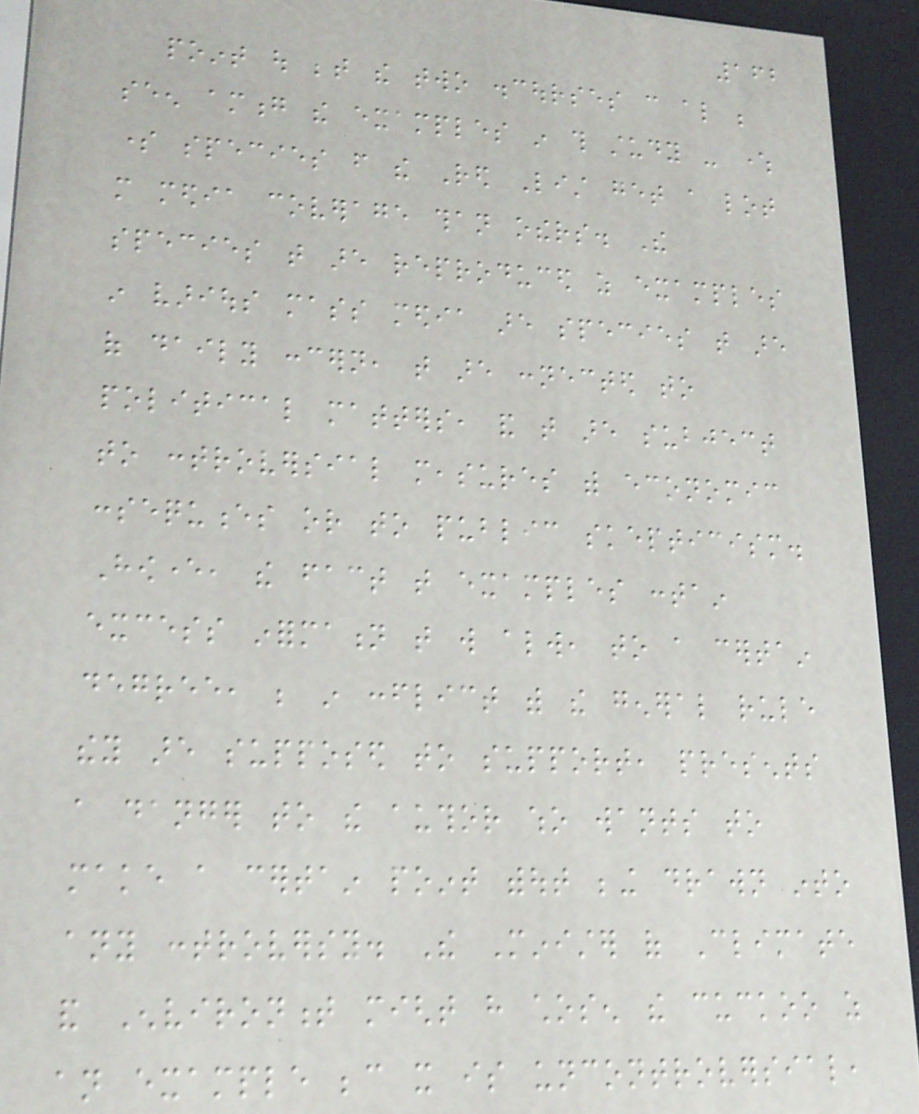162
point out between the two discourses can also be
seen among the examples in this study - where
some species from the Red List get a lot
more media coverage than others. The
species that are reproduced as examples
in various mass media are species that are
of daily concern, that are connected to
political matters, and that are subject
to controversial measures with economic
consequences or to public skepticism.
However, the fact that examples contain
excess information that will always, to a certain
degree, be in conflict with the general rule
they are supposed to support, presents
a danger to the author who wants to
make a certain point without being drawn into
any controversy. The Minister of Climate
and Environment might have chosen the cuckoo as
an example because it is uncontroversial,
